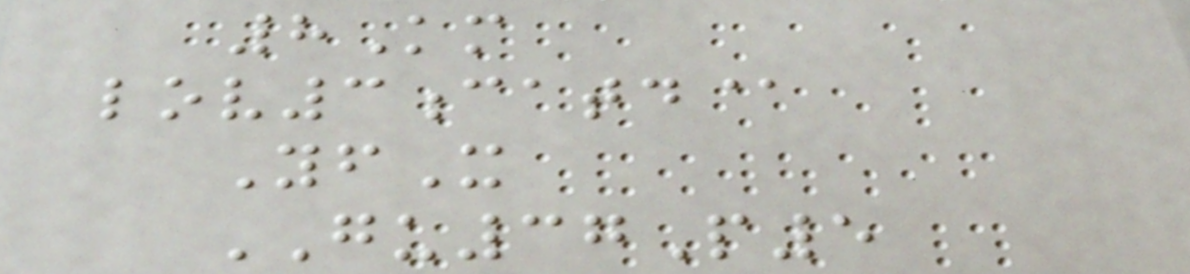8Km
lov3catd@
YfX
GU37P5
